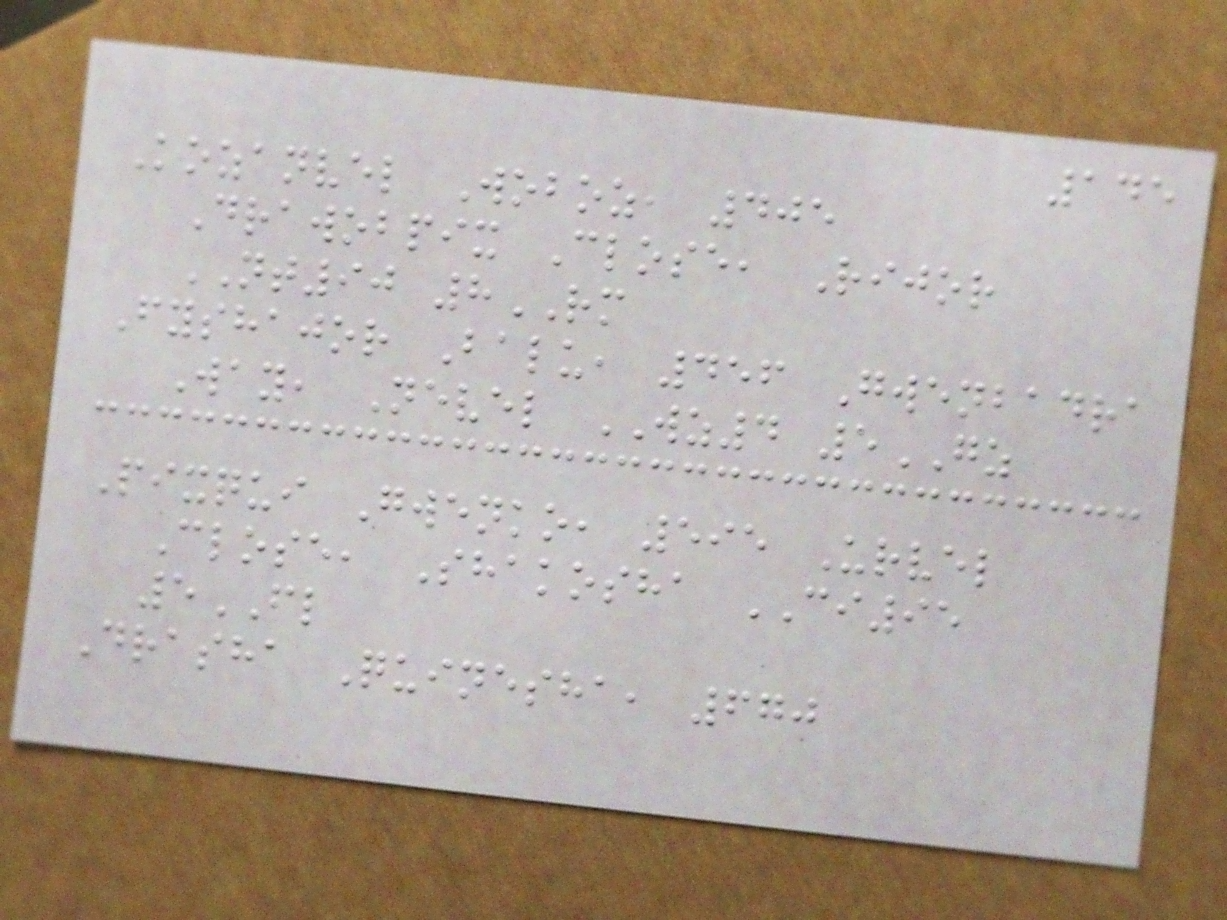145
Kozanvel Woboz, 405
Drawobpix Close, Rijor
NT90 8RM
Fyshajor Balu, 456 Gwenbadra
Way, Nevel WZ4 5GZ
Pixqui Gwenko, 595 Urvel
Close, Shakosha CI95
5FL
Drasha Quinesha, 670
